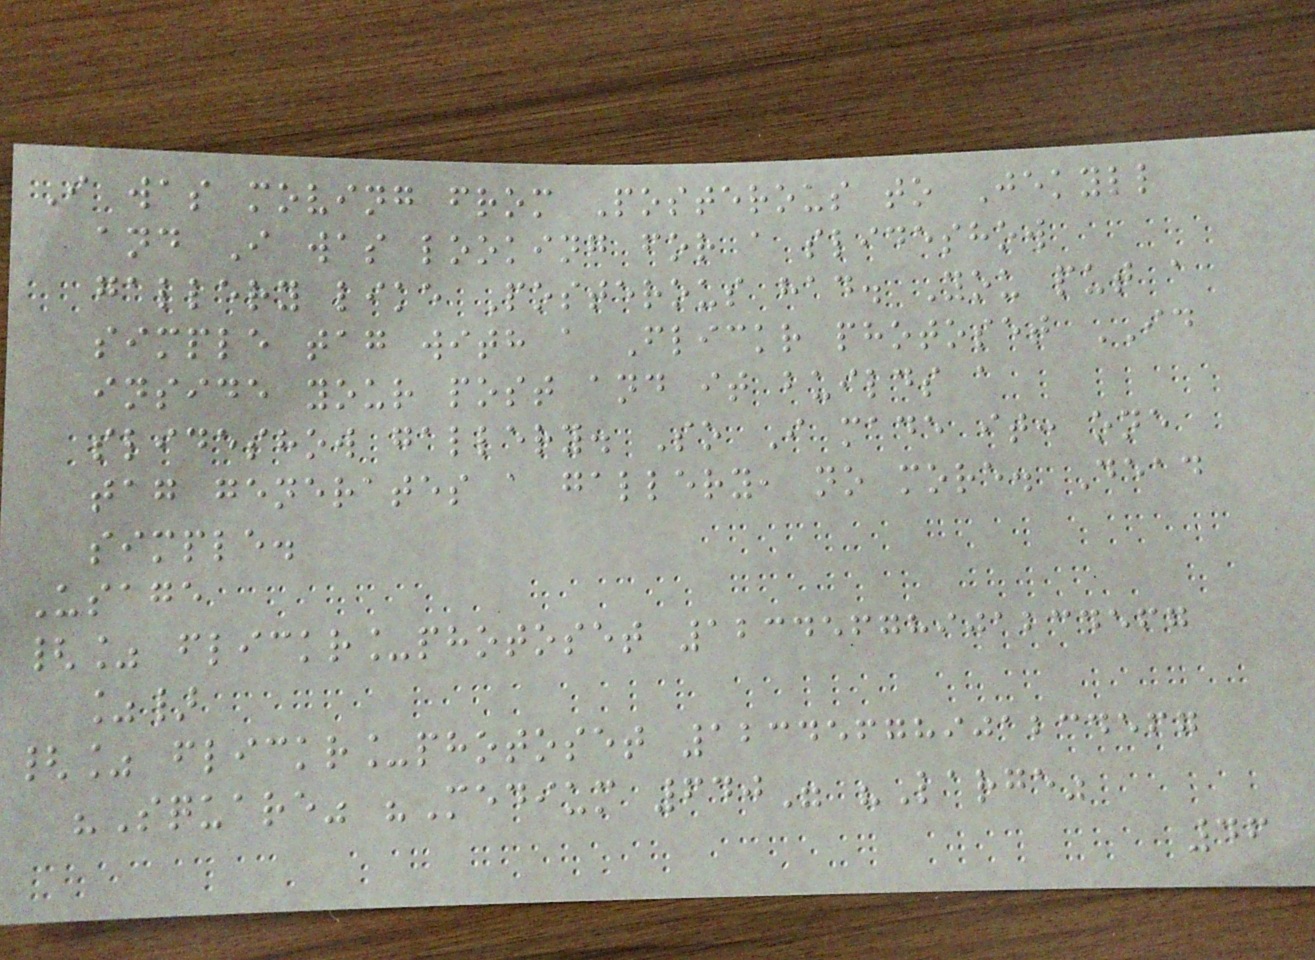I was moving from Posterous to Jekyll
and I was looking for a slideshow
gallery like Posterous had. You put a
simple tag with a Flickr photoset ID
inside your post and it builds a
slideshow gallery. So I made it: one
tag generates a gallery, no more. Dead
simple.
Usage
{% flickr_photoset 12345678901234567
%}
{% flickr_photoset 12345678901234567
"Square" "Medium 640" "Large"
46
